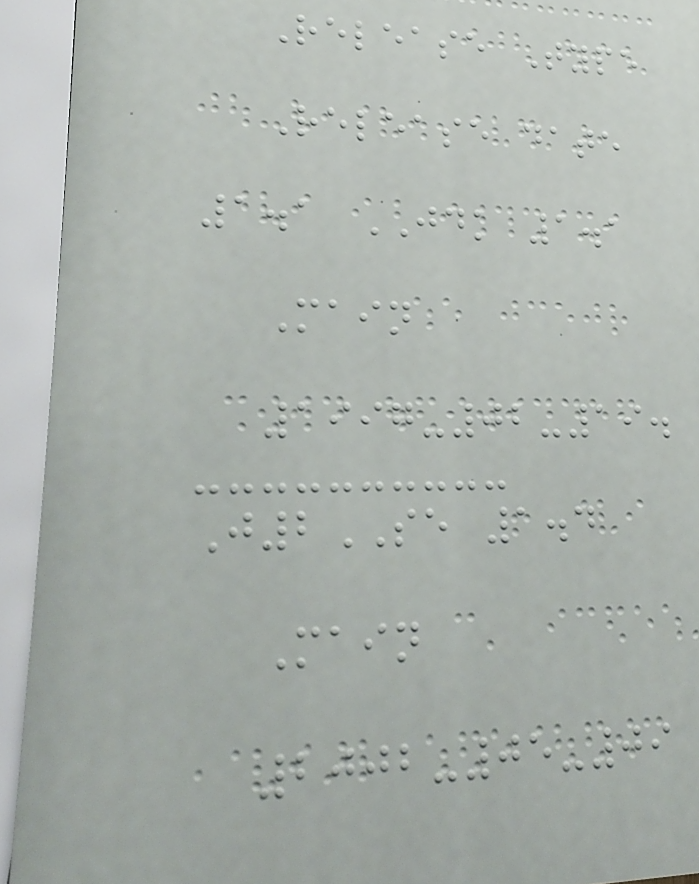Release Type
Release date
1.1 JDK 1.1
Main
1997-02-19.
J2SE 1.4
Main
2002-05-09
